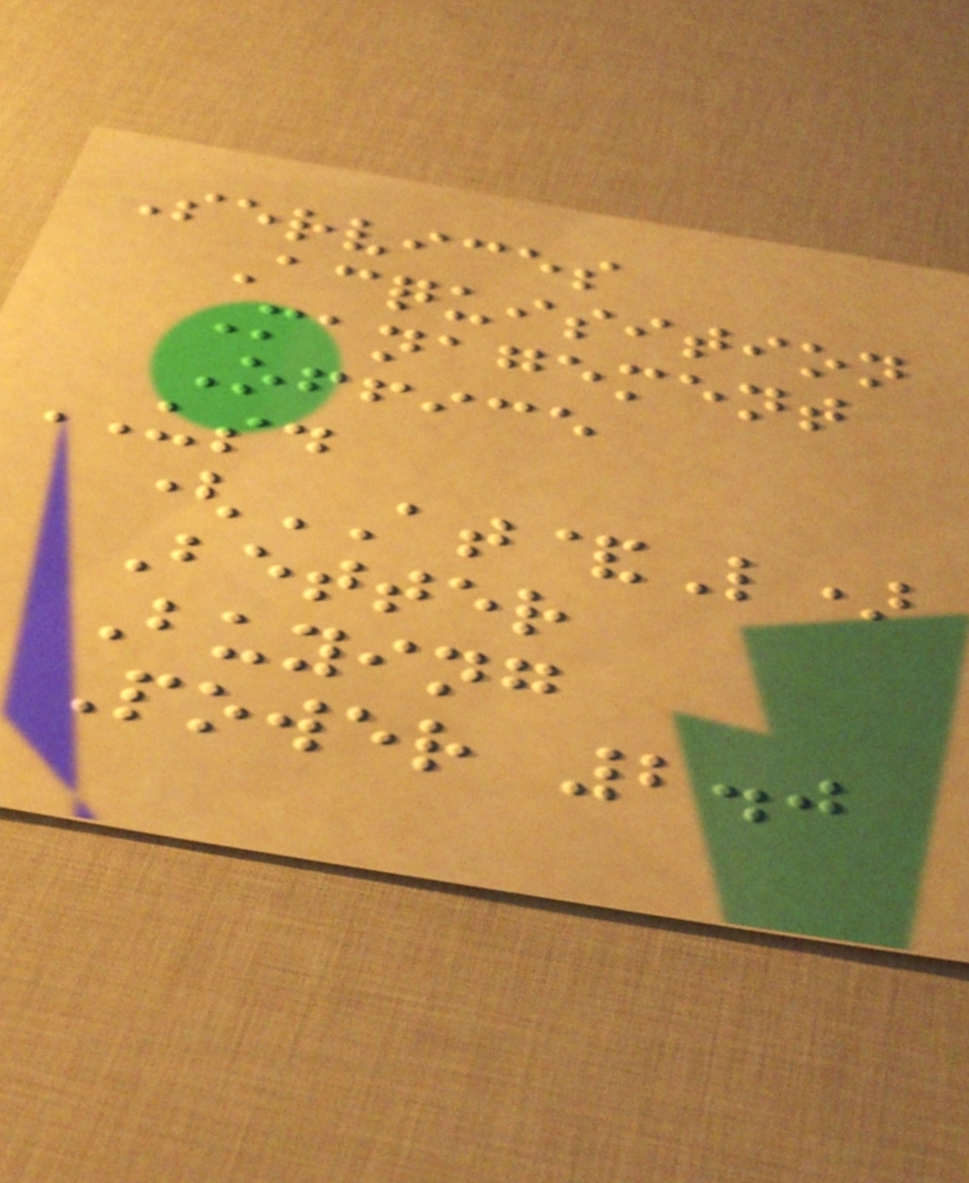Services
Acquisition
Management
Office
USD
(AT&L)
Better
Buying
Power 2.0
